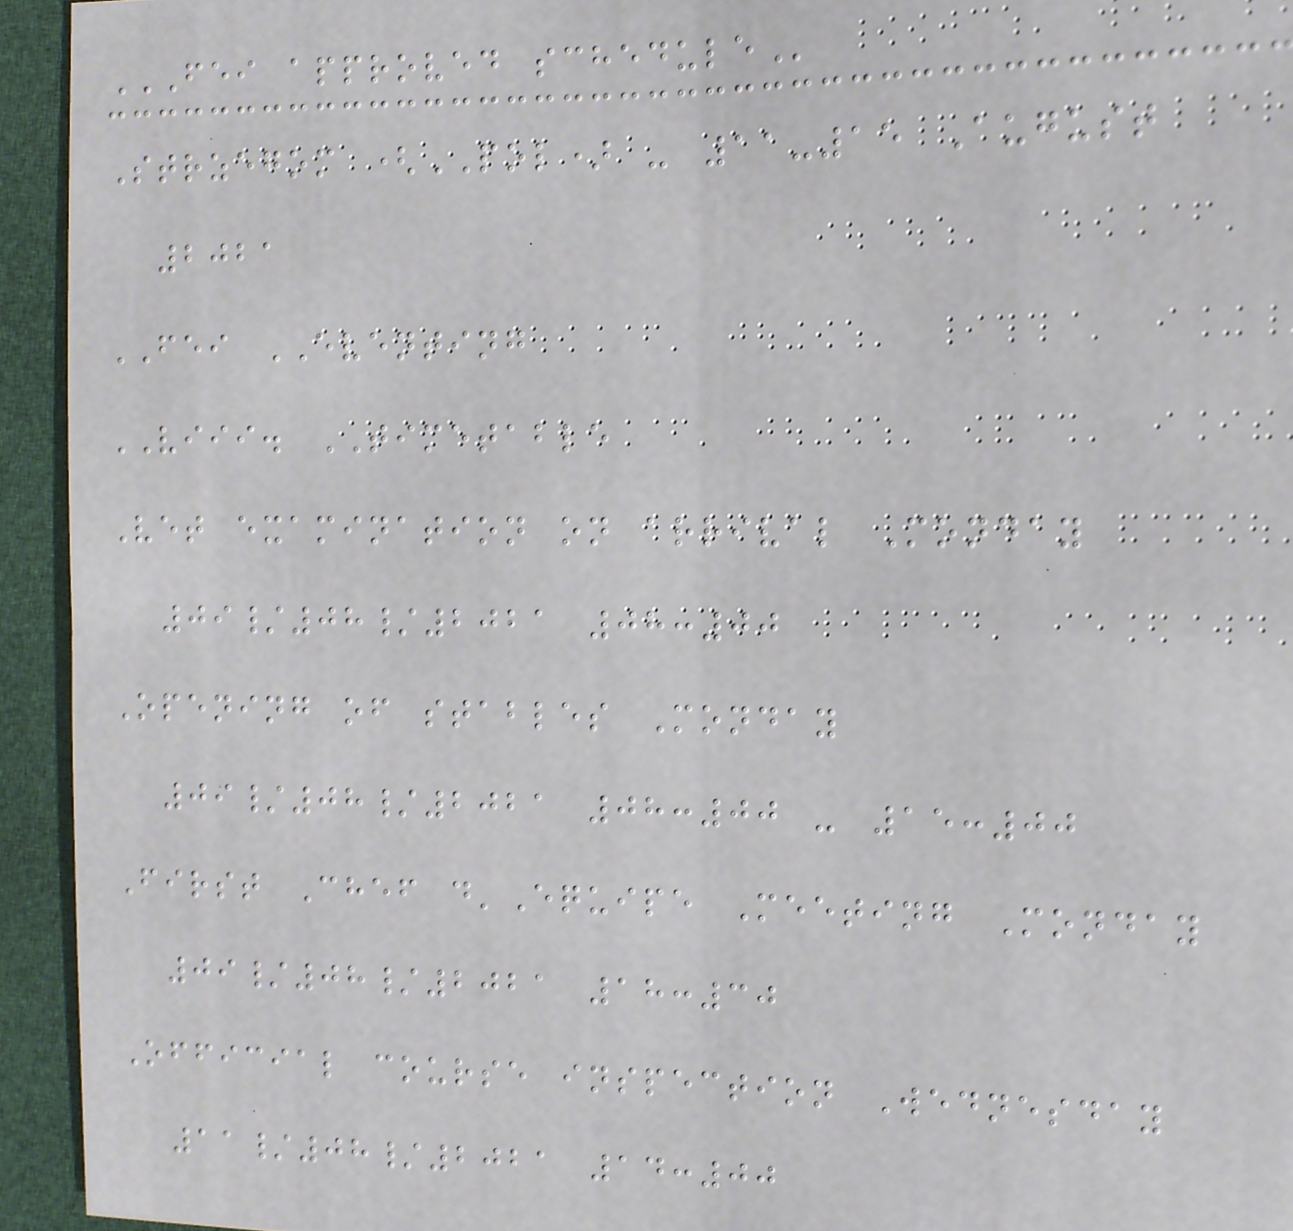FEI APPROVED SCHEDULE
Strzegom (POL) - 11-15 August
2021
FEI EVENTING
VIII. TIMETABLE
Vet examination on arrival Monday
09/08/2021 08:00
Opening of stables Monday
09/08/2021 08:00 - 15:00
First Chef d'Equipe Meeting Monday
09/08/2021 18:30
Official course inspection Wednesday
11/08/2021 14:00
